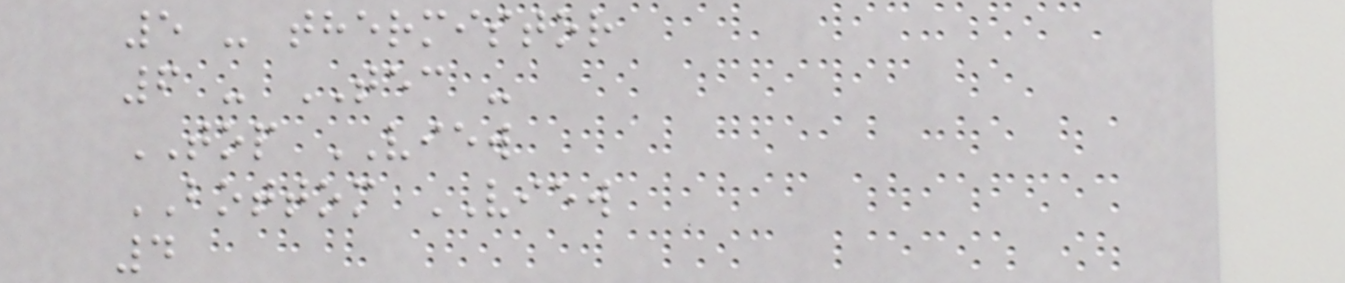5 - thermistor
6 - TEC -
TOP VIEW
BOTTOM VIEW
4
